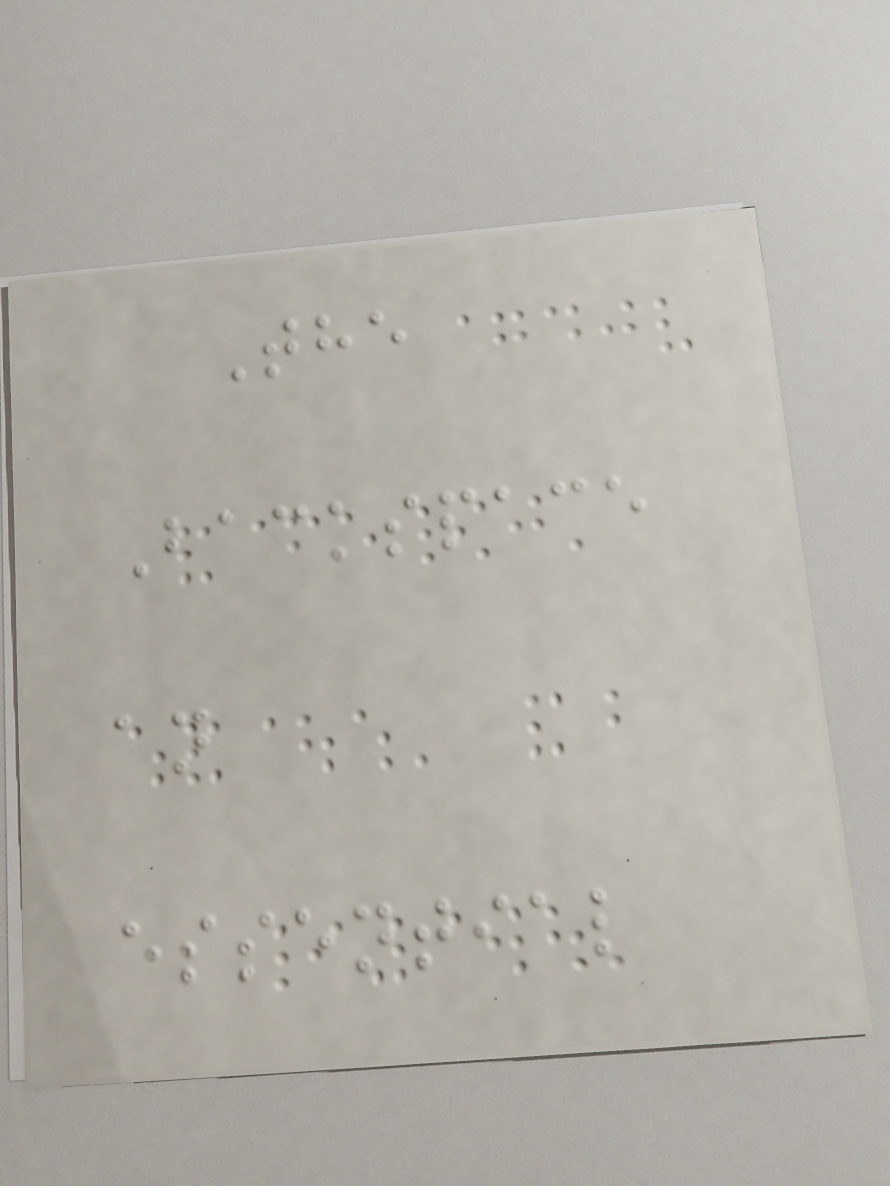The
Backspace
an
essential
